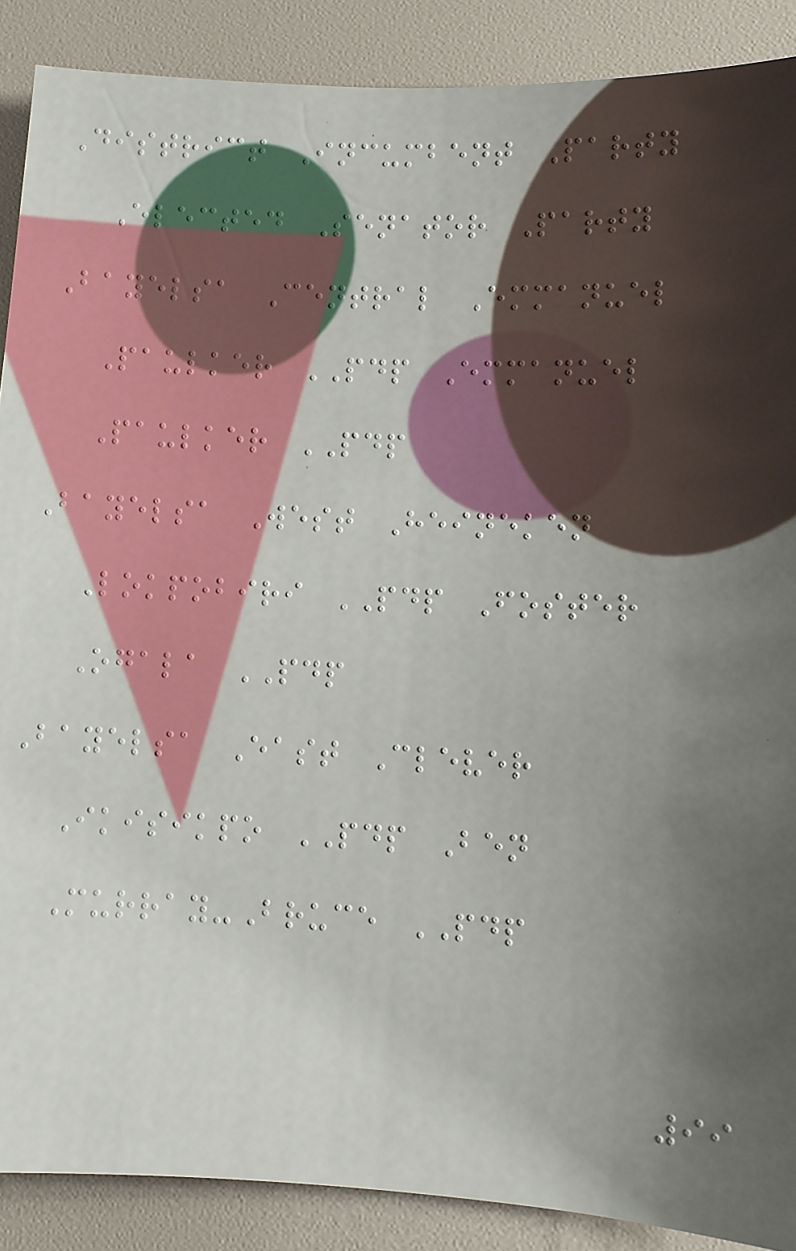District Incumbent Party
Elected Senator Party
Bayelsa Central Emmanuel
Paulker PDP Emmanuel
Paulker PDP
Bayelsa West Heineken
Lokpobiri PDP Foster
Ogala PDP
Bayelsa East Clever
Ikisikpo PDP Ben
Murray-Bruce PDP
99
